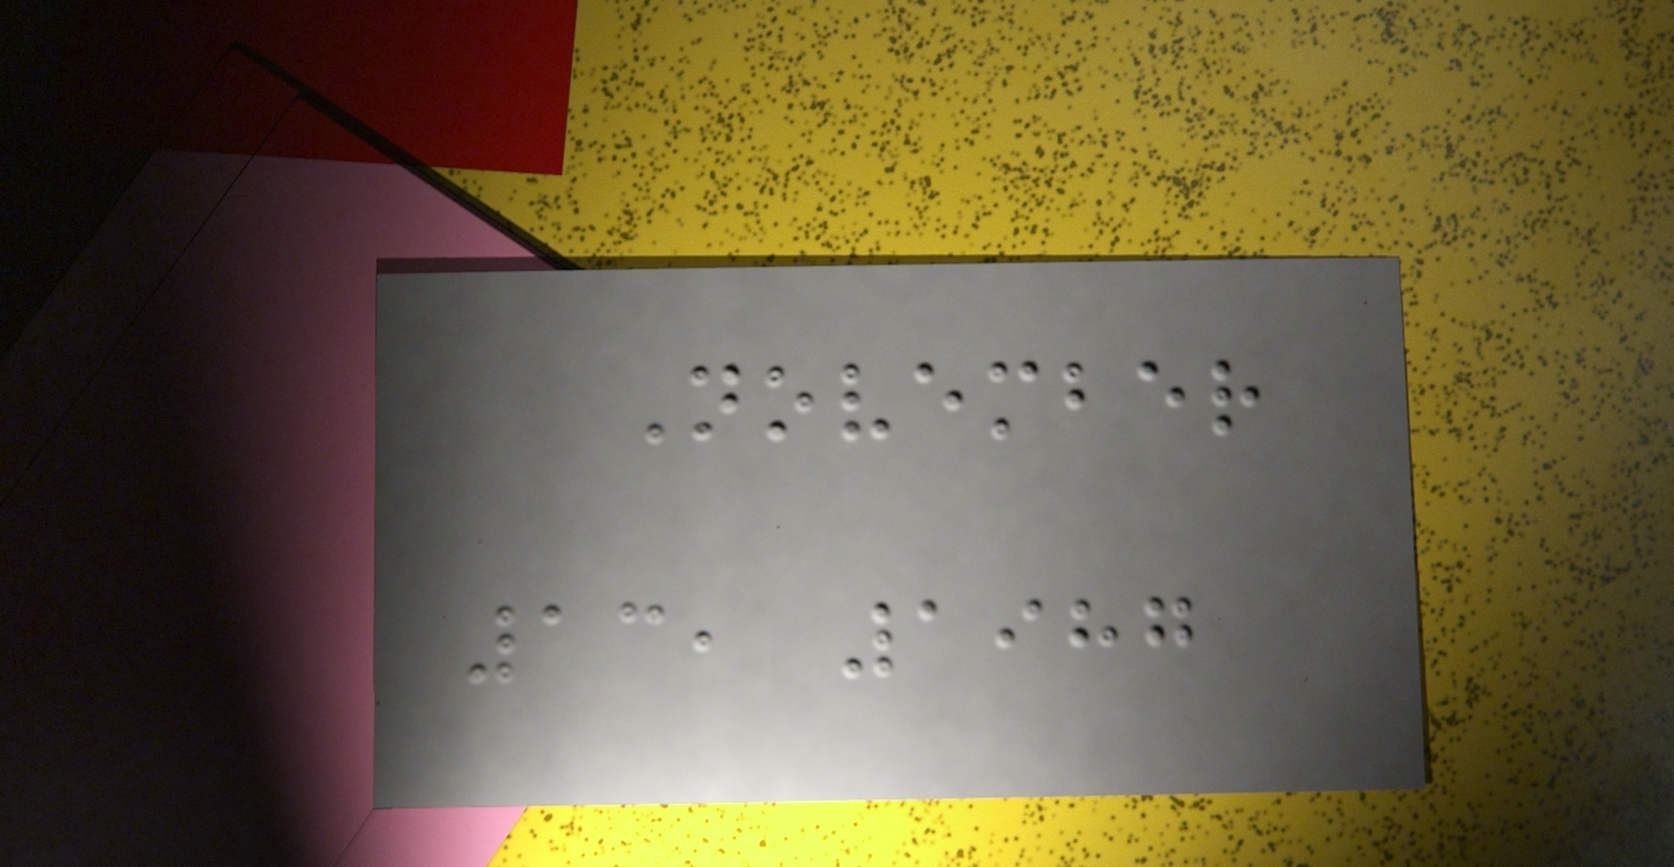November
13, 1987
